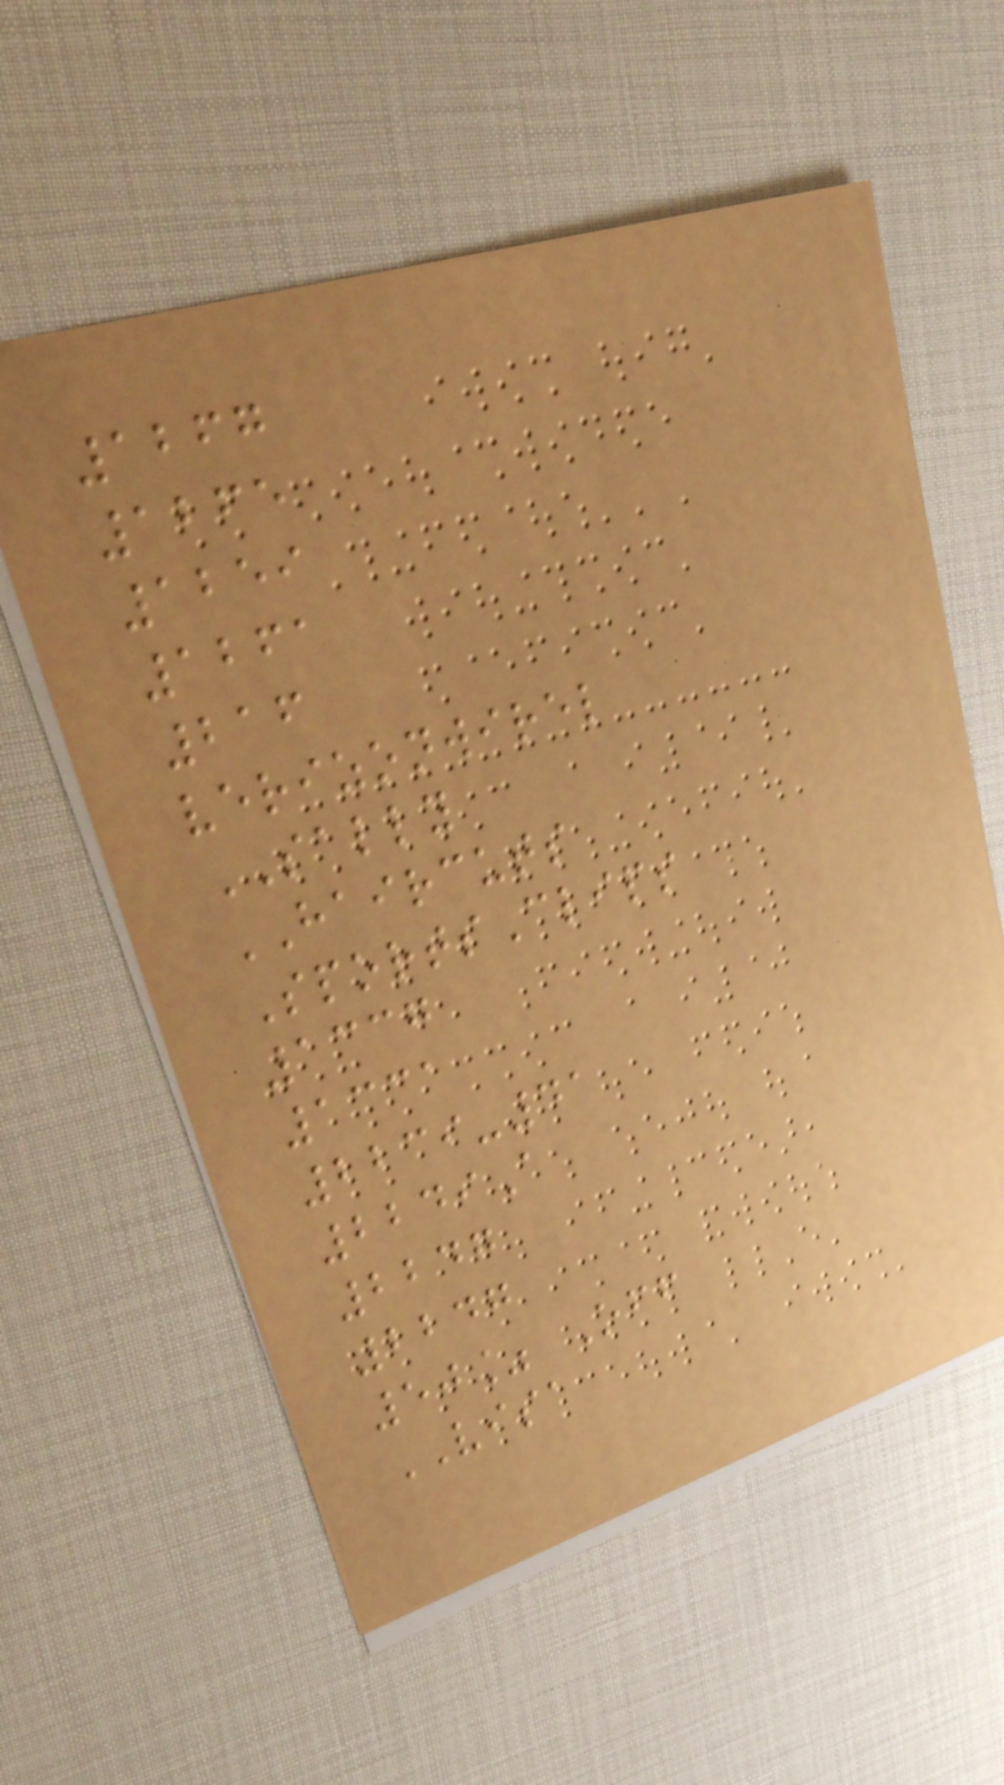1267
1265
1259
1261
216
verizonwirel
SALLY
HAIRCUTS
SportsClips
1337
1331
2239-41
2249A
2247
2247
50% Off
VISA
